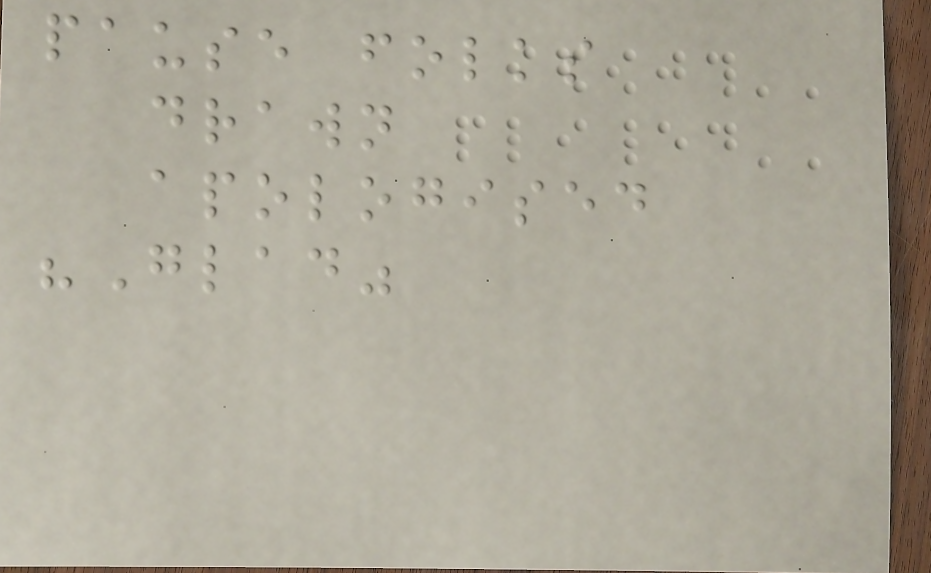pause folks
drawn
apologised
"Glad"
